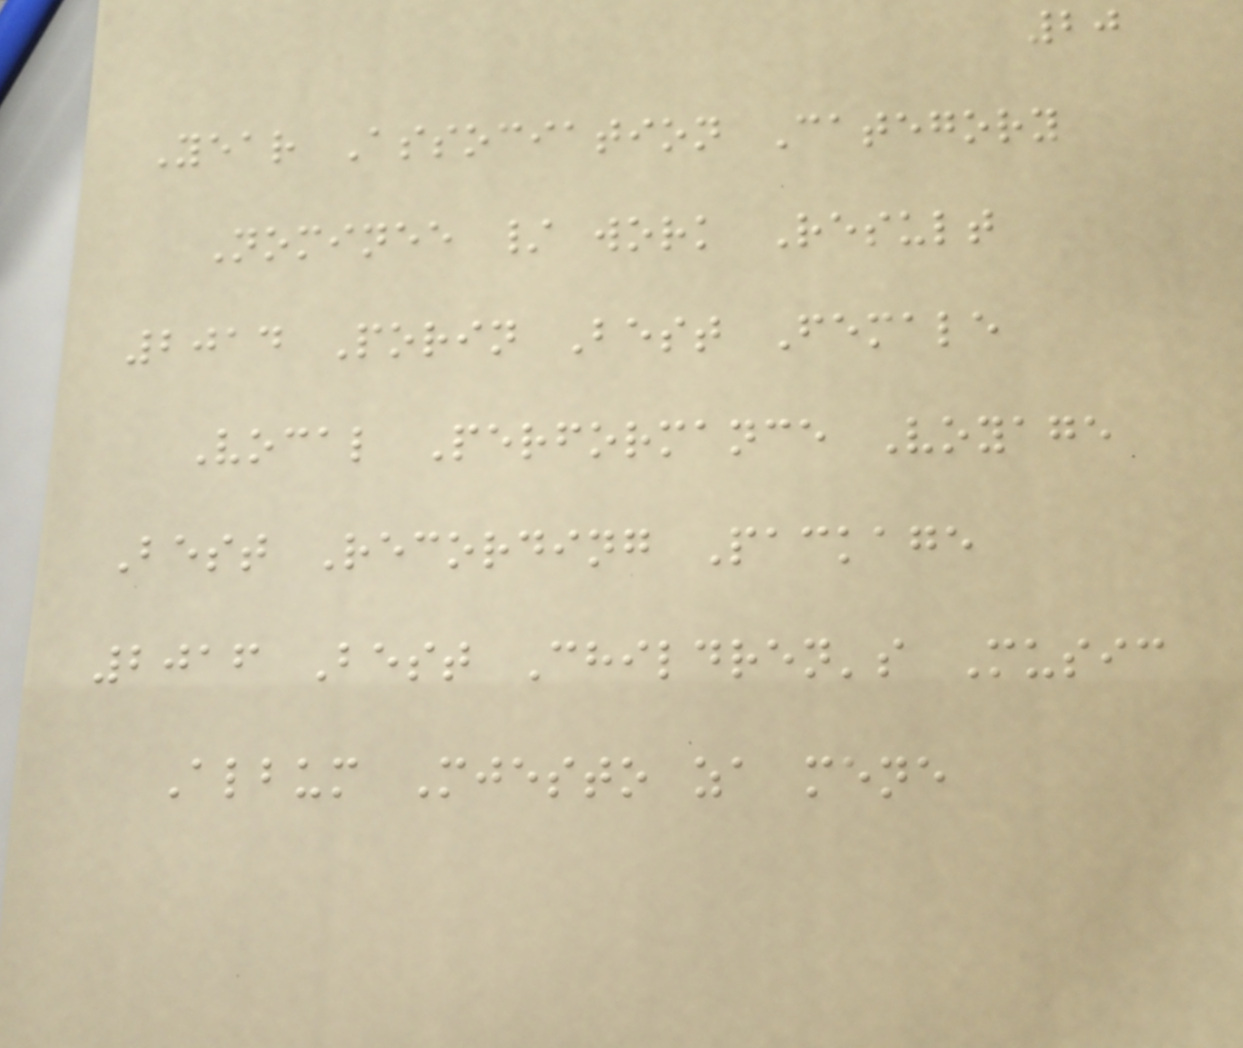20
Year Association Category
Nominee / work Result
2014 Porin Best Female
Vocal Performance Voyage
Best Recording Package
2016 Best Children's Music
Album Mjesto za mene
